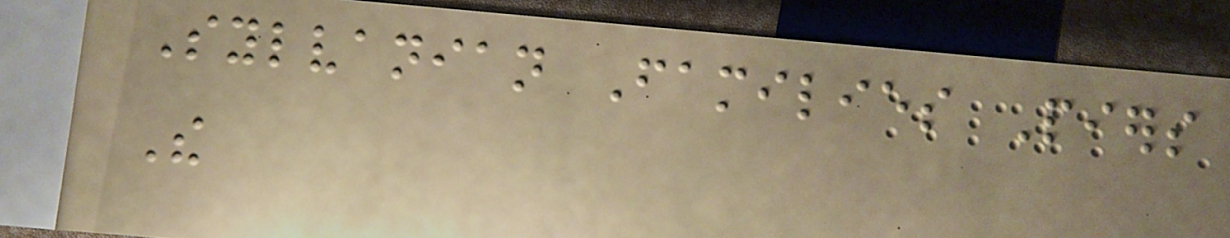Sylvanian Families Piers
The
